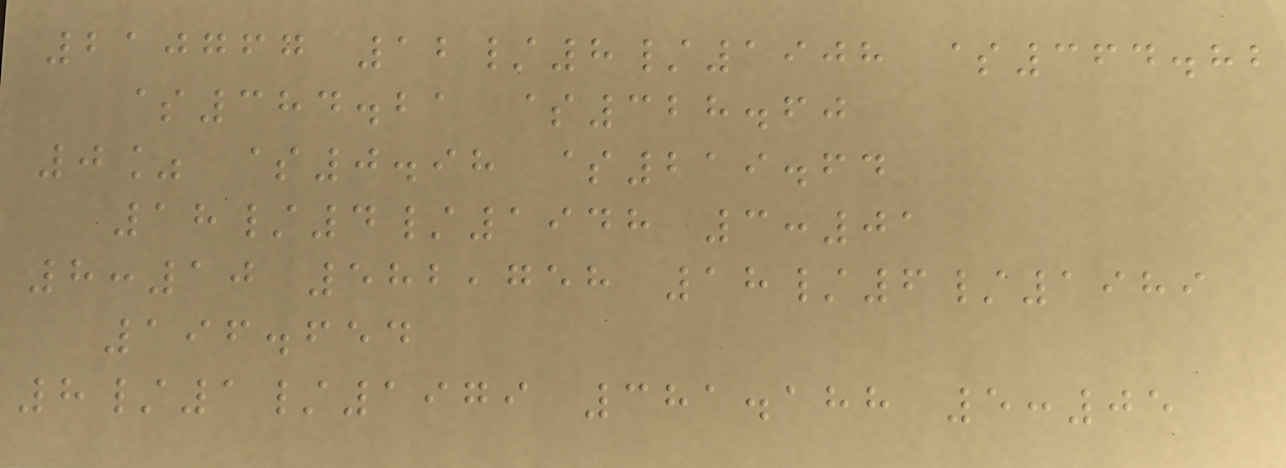210767 12/8/1908 $364.82
$384.21 $328.60
0% $0.98 $219.64
18/4/1948 3:01
8:10 582,758 18/6/1989
196.654
8/1/1979 381.188 5:05
